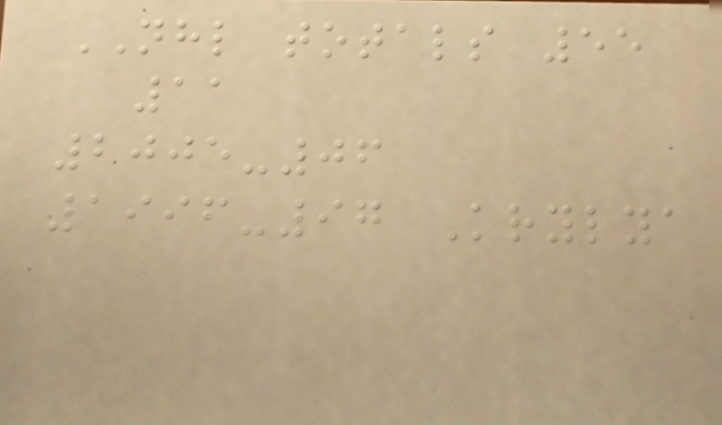NHL totals 55
11
2005-06
1996-97 Krylya
